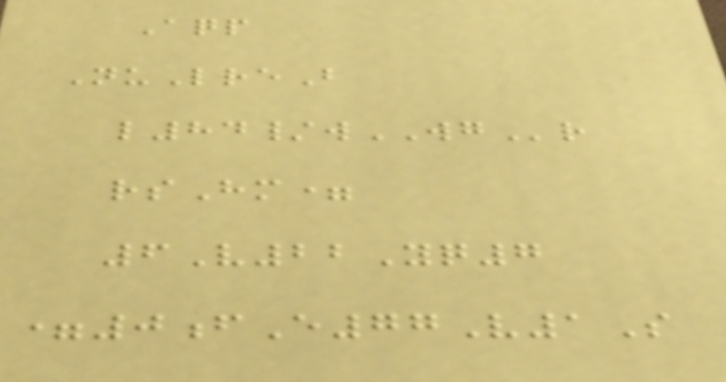Aqp
NuLreB
l84/wWGr
rsHm=
6V22Yq7
=0fE77V1S
